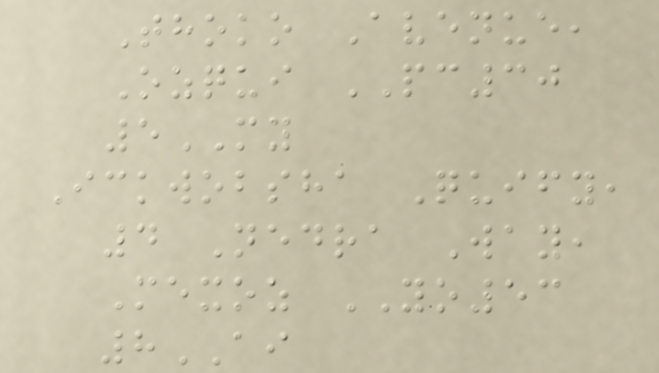Thoko Avenue,
Ozqui PC30
5MY
Ickwobsha Quify,
4 Nedra Way,
Mexoz YO53
8AI
